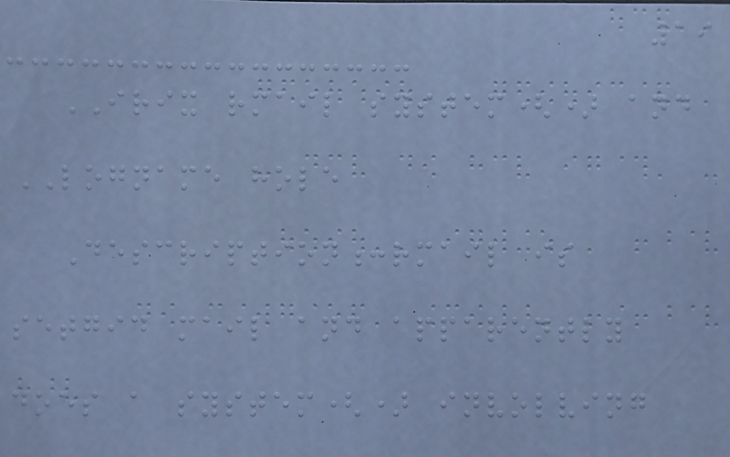19
IRIX rmail system() and
LOGNAME hole
Description:rmail is
setgid mail and apparently
does a system() involving
